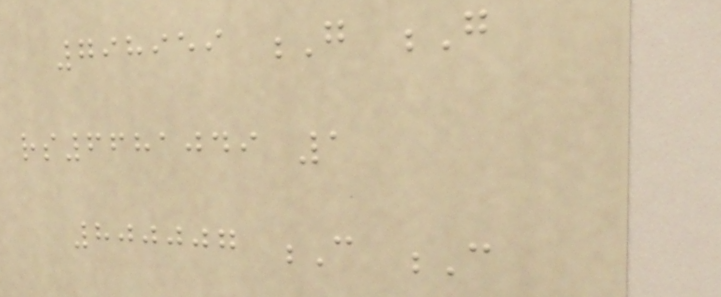798959 G G
rs6681049 1
800007 C C
